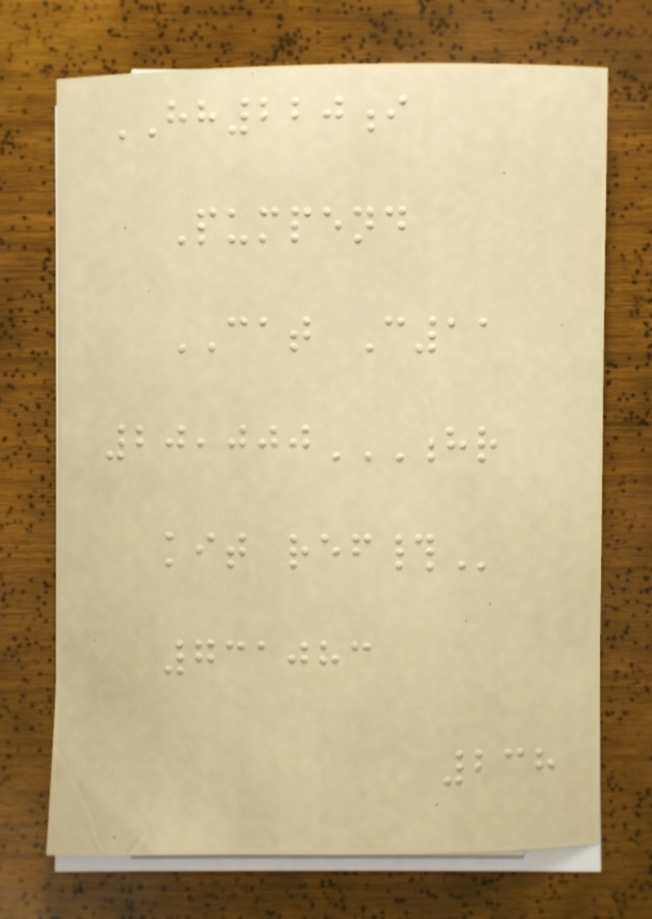HH220i
Pumpend
CAT C11
20,000HR
KIT REF#
731083
238
